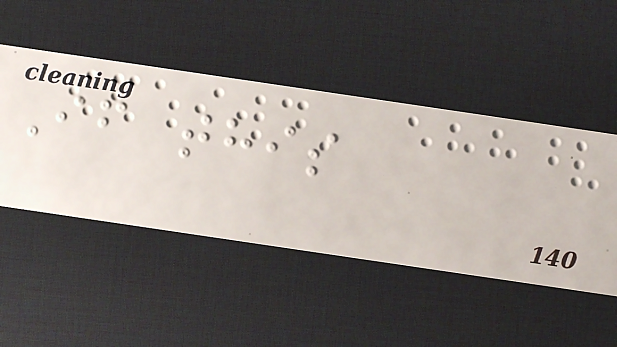If this
